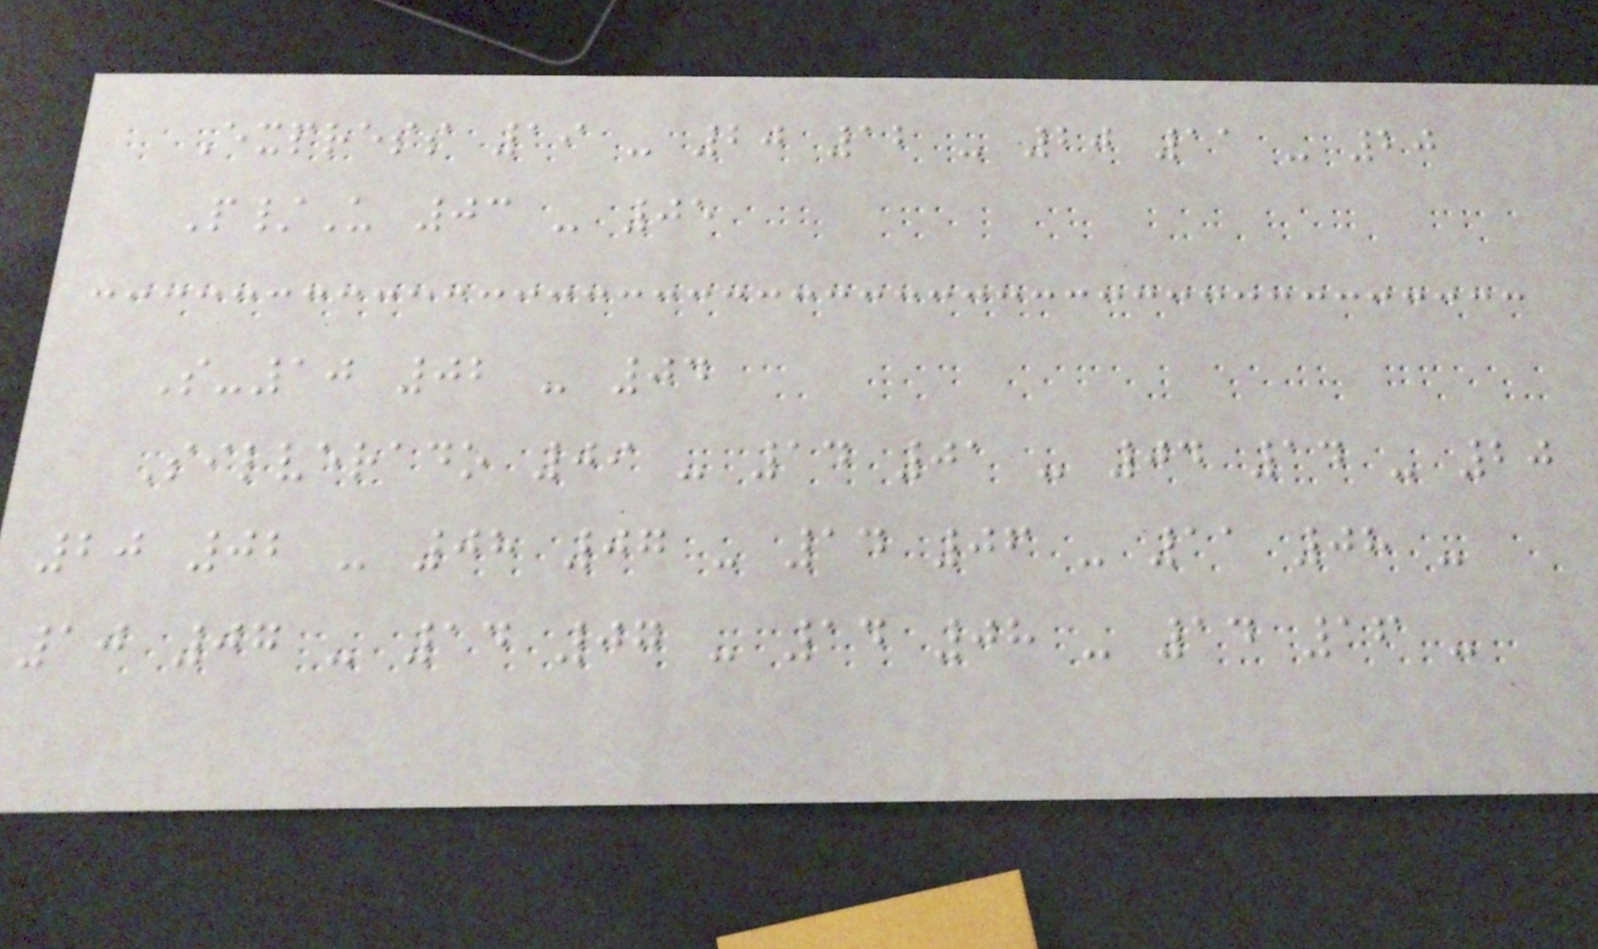Express 19 - 20 12 - 20 11 - 20
P/U 03 - 05
S-10 02 - 04
Silverado 09 - 14 01 - 04 14 - 20
20 02 - 08 07 - 14 06 - 11 08 -
10 07 - 14 07 - 14 08 - 14 16 -
